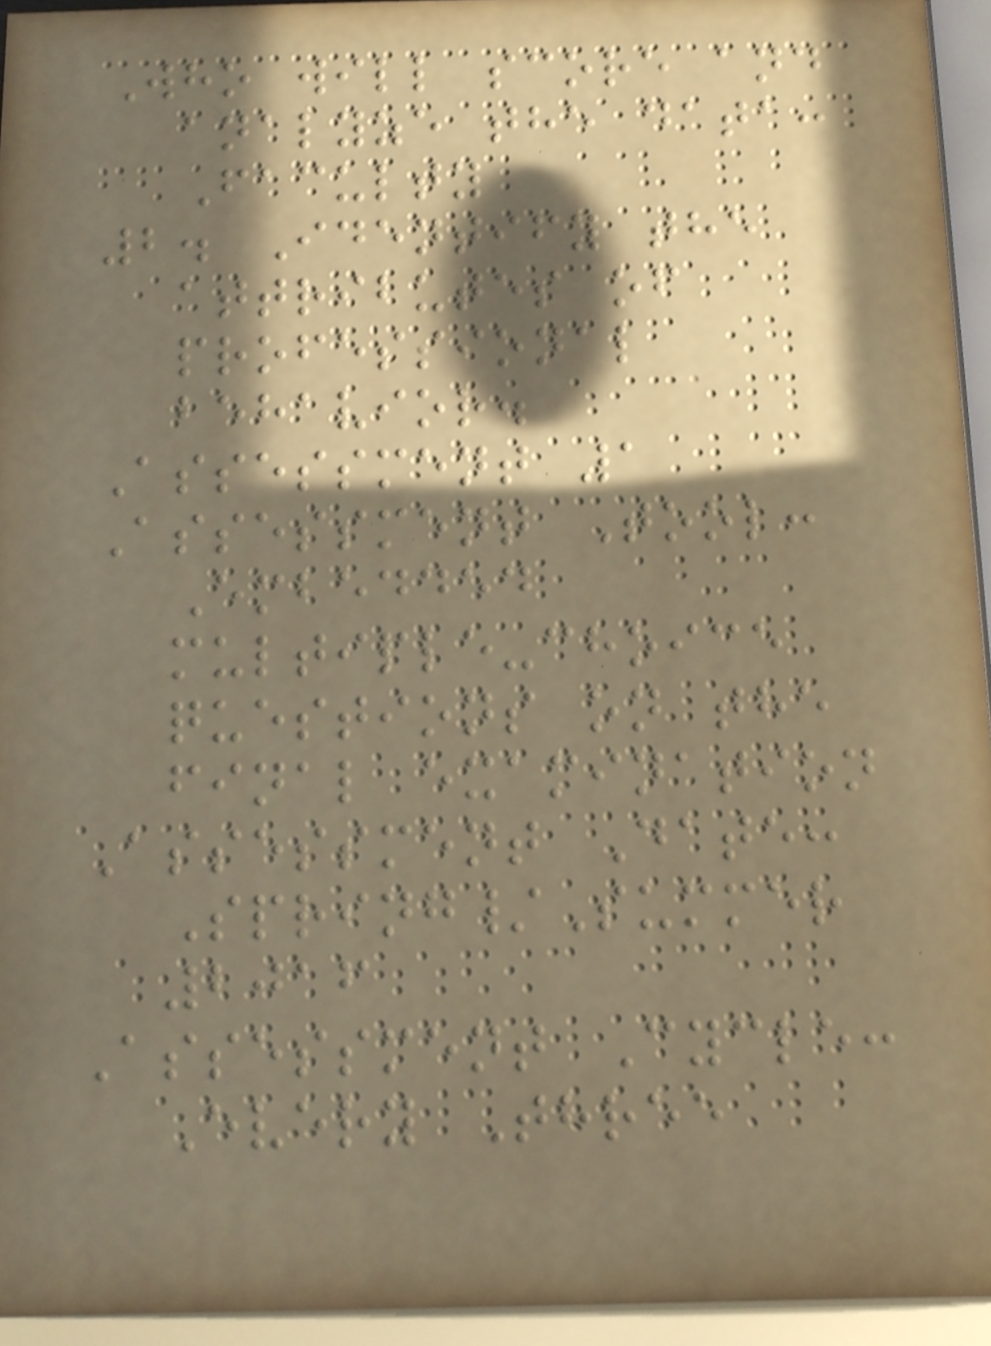Who will score and
analyze the data:
Faculty
2. Identify the
attributes of
professional
behavior.
Assessment 1
Assessment Tool:
Embedded
multiple-choice
questions on the
final examination
Assessment Date:
Spring/Summer
2016
Assessment Cycle:
Every Three
